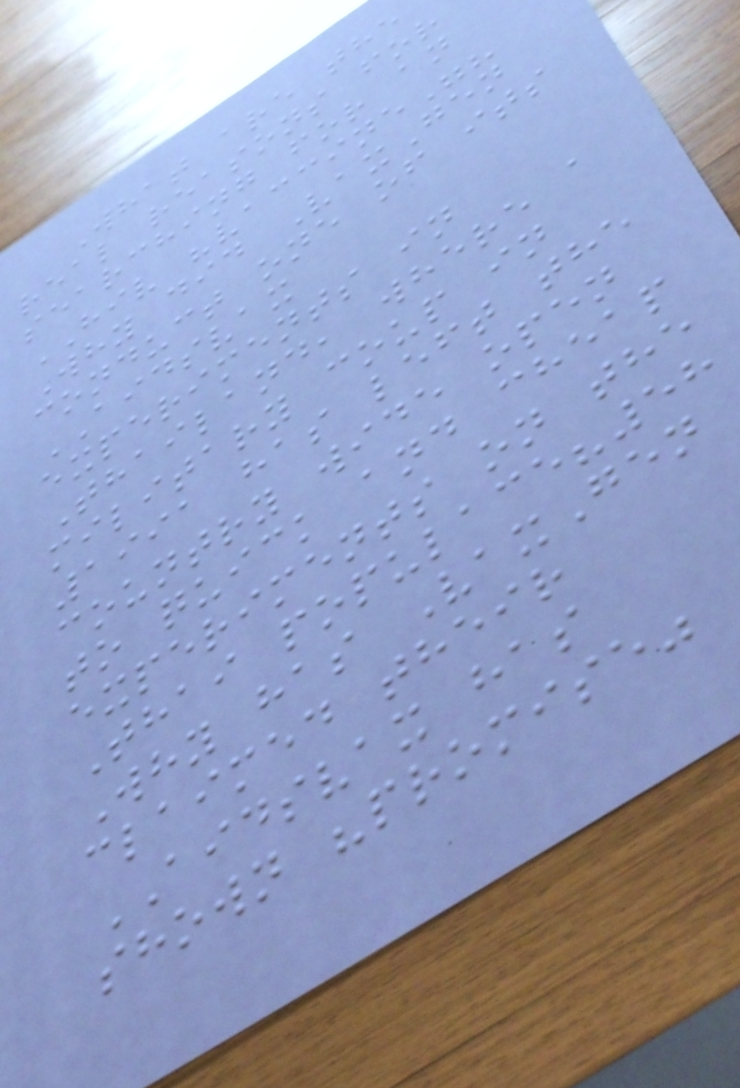What are the
real reasons for
searching for an
HIV "vaccine"?
Why did VaxGen
conduct one of its
AIDSVAX
experiments in
Thailand, where a
military coup in
1991 has left the
country wide open
to quick and cheap
experiments on the
Thai populace?58
Why has VaxGen
claimed their
AIDSVAX has
shown "promise"
